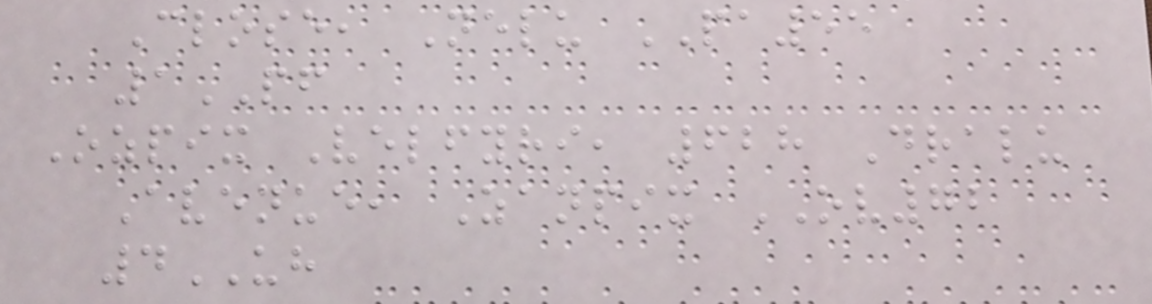Close, Nelu PA55
1PF
Ozpix Velfyri, 628 Dralu
Avenue, Zanpix OV72
4UH
